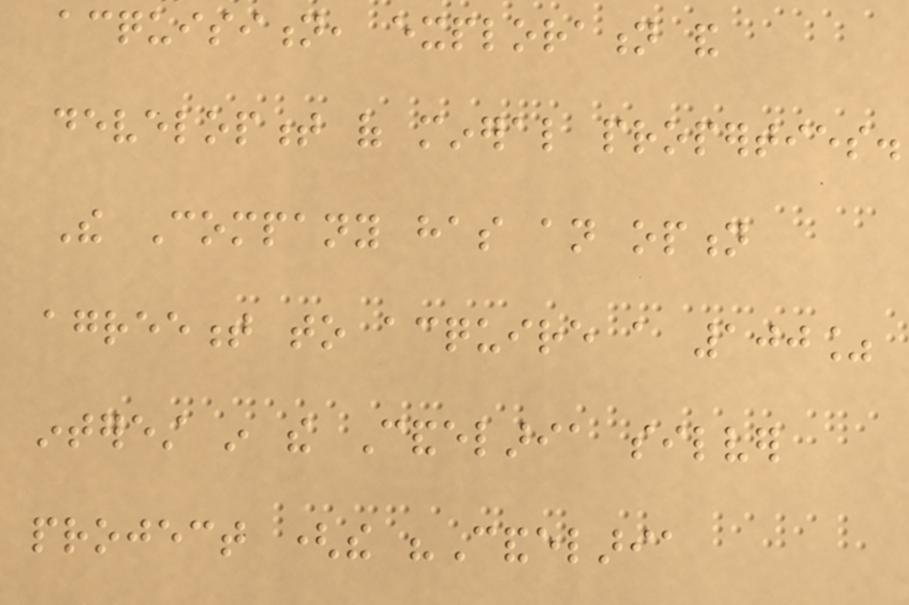acquisition, exploration and
development of mineral properties.
The Company has an option
agreement to acquire a 100%
interest in the Candelaria silver
project (the "Candelaria
